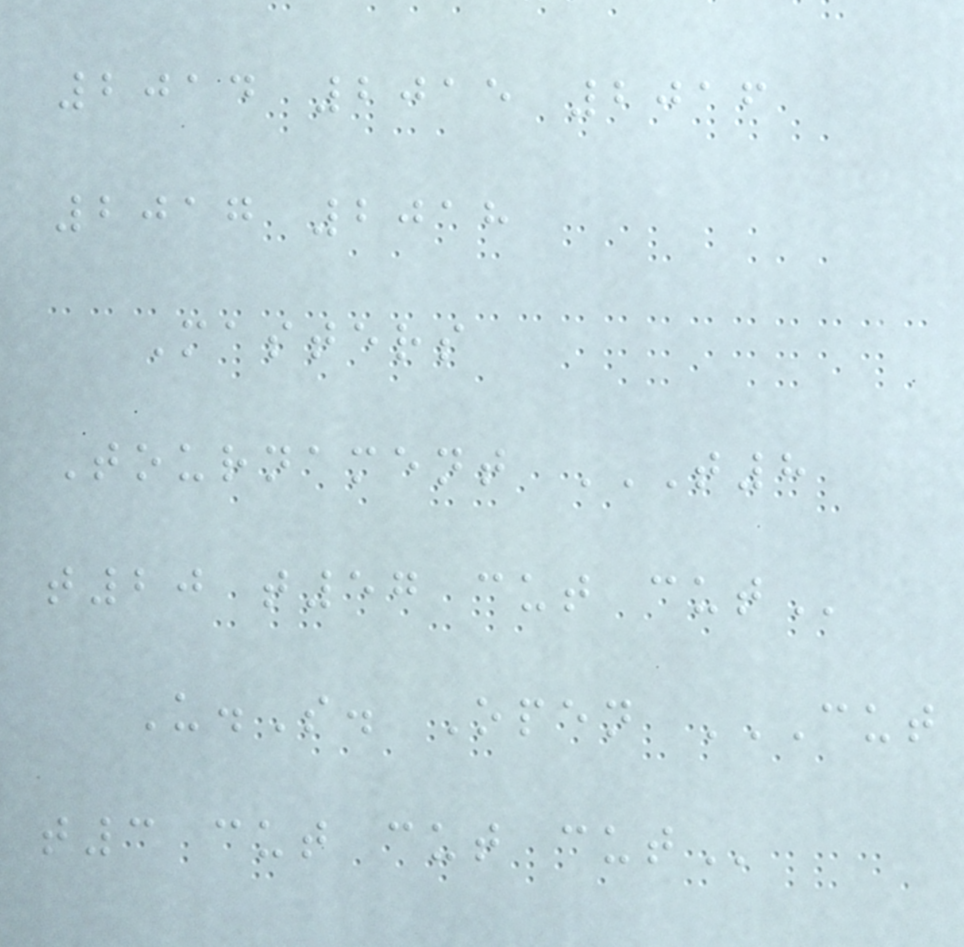2014 2015 2016
2017 2018
Masters
Tournament T8
T20 T57 CUT CUT
U.S. Open CUT
T3 CUT CUT CUT
